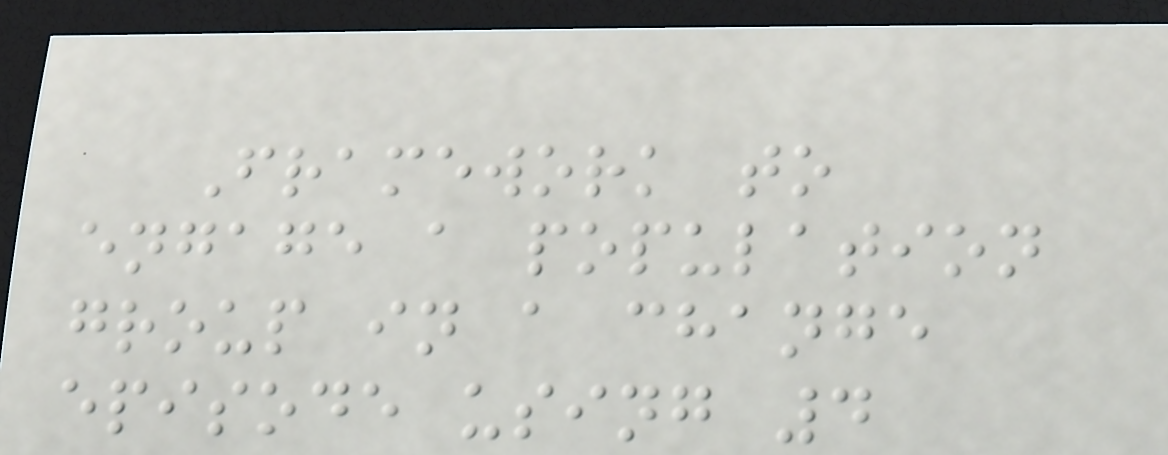Framework to
engage a population
group in a change
episode using 4
